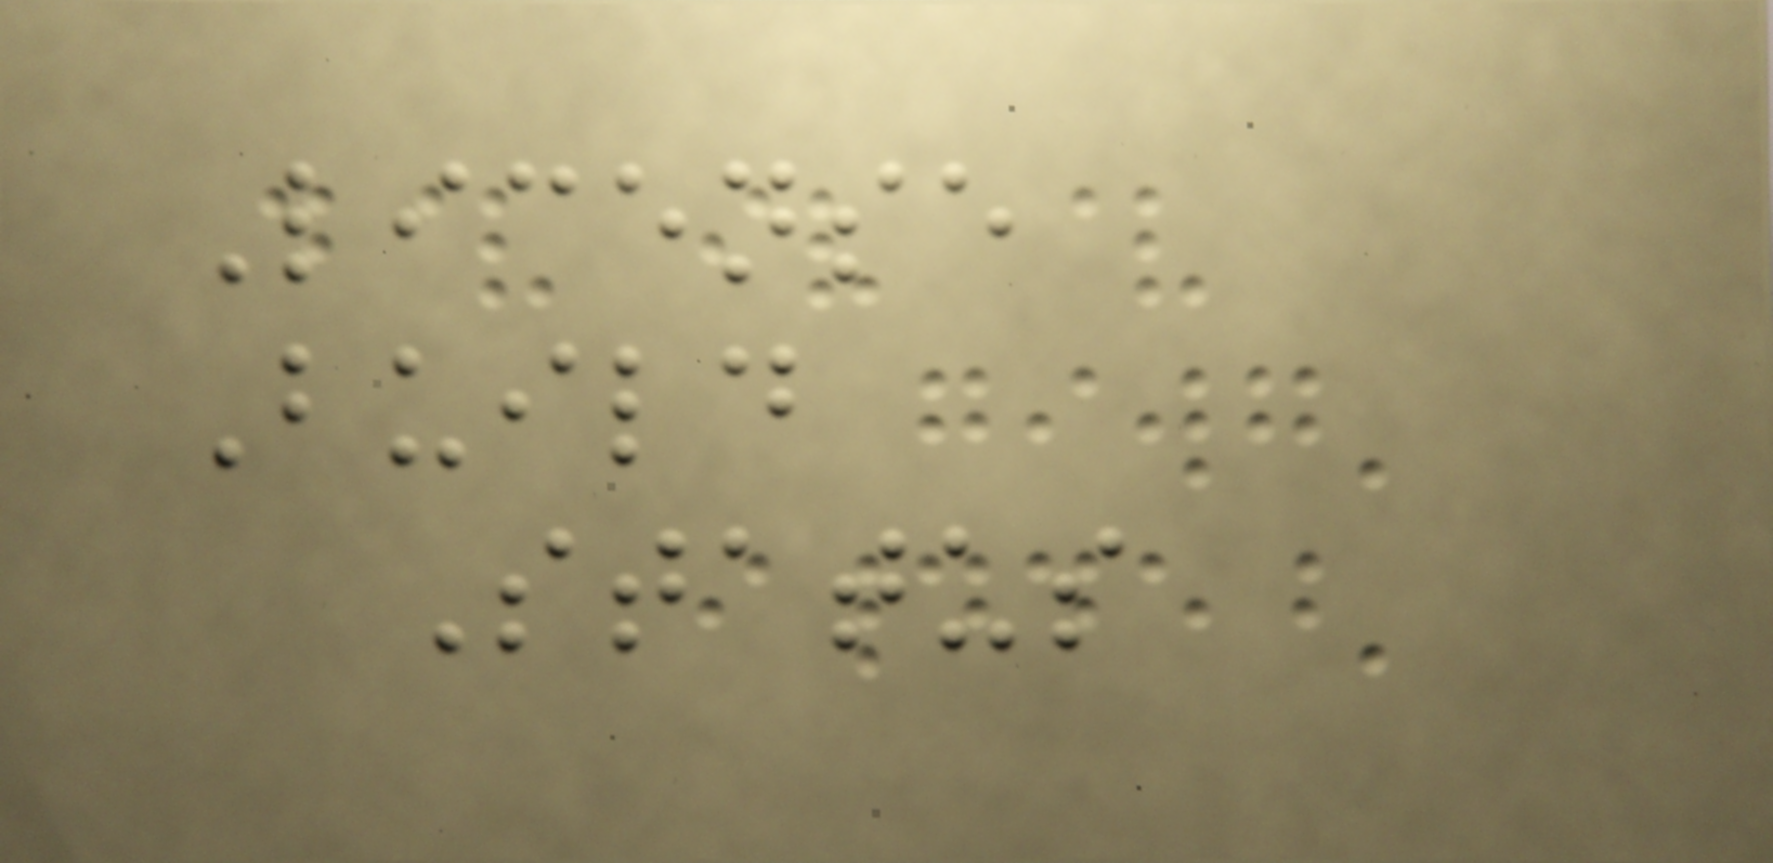License
Build
Status
